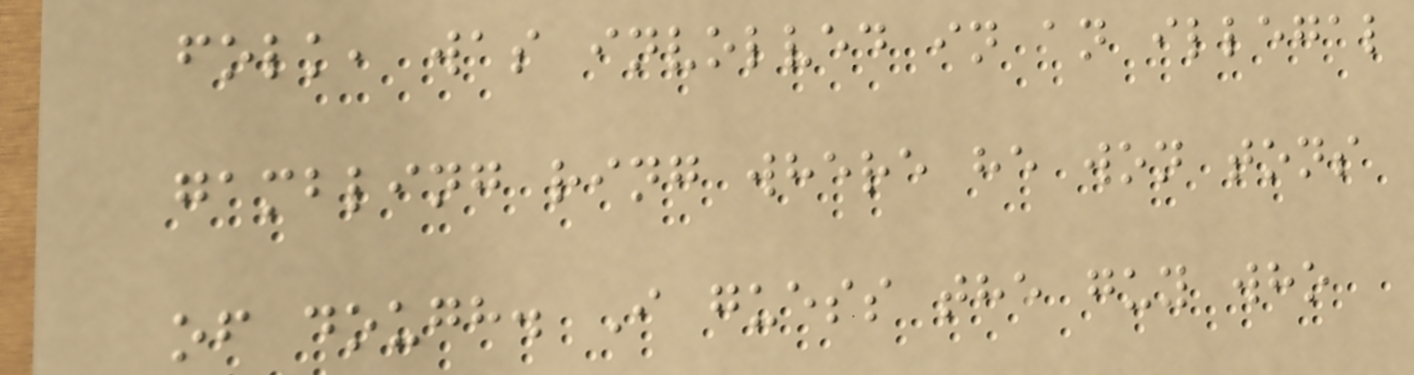folk, was involved in an illegal
gambling ring where he won tons
of dough. I guess the guy who
